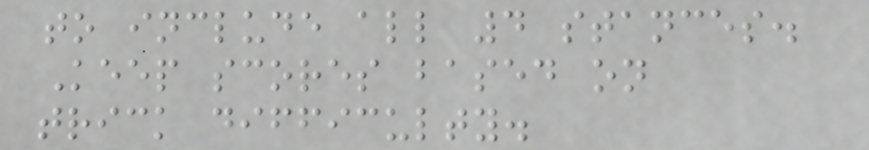to include all 4 stances.
Keep scores based on
trick difficulty.
